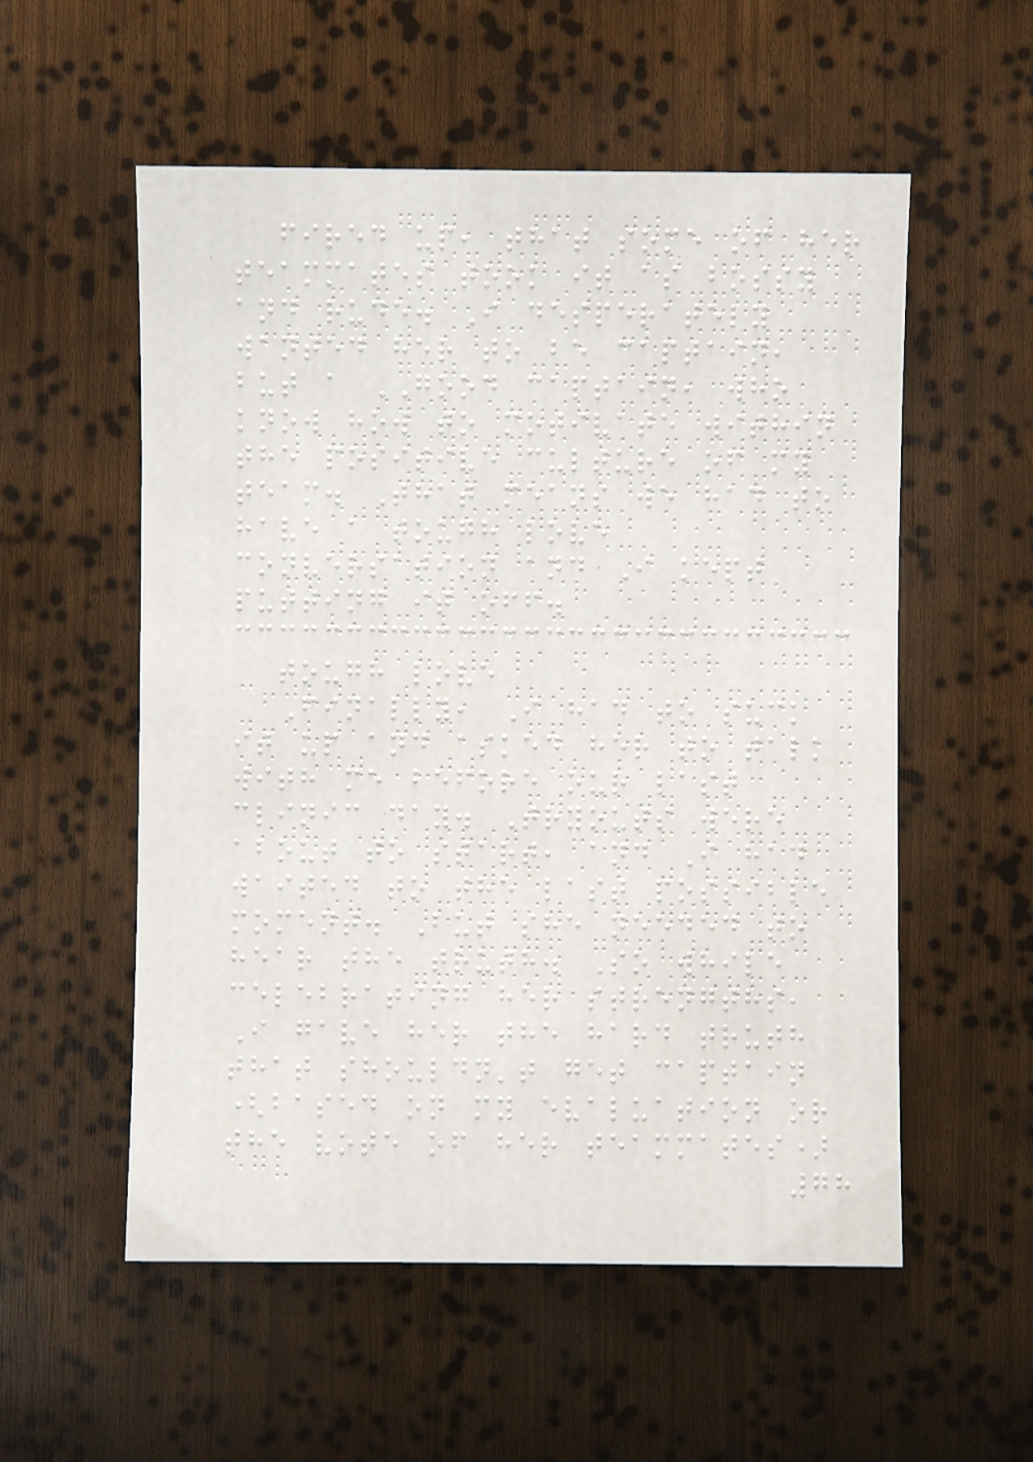fired up, that some of her
teammates took it as bossy
and rude. I desperately
wanted her to be captain,
but a GOOD captain, who
know how to motivate within
the positive culture of my
team. That means we had to
have a tough love
conversation and I kept
putting it off.
tough love
Finally, I had to suck
it up and asked her to talk
with me before our last
clinic day. Tryouts were
about to start, and I had
waited to the last possible
moment. But she needed to
hear the truth. So while
celebrating her strengths,
I gave her the hard truth
that shouldn't get captain
(based on my evaluation or
the vote of her teammates)
78
